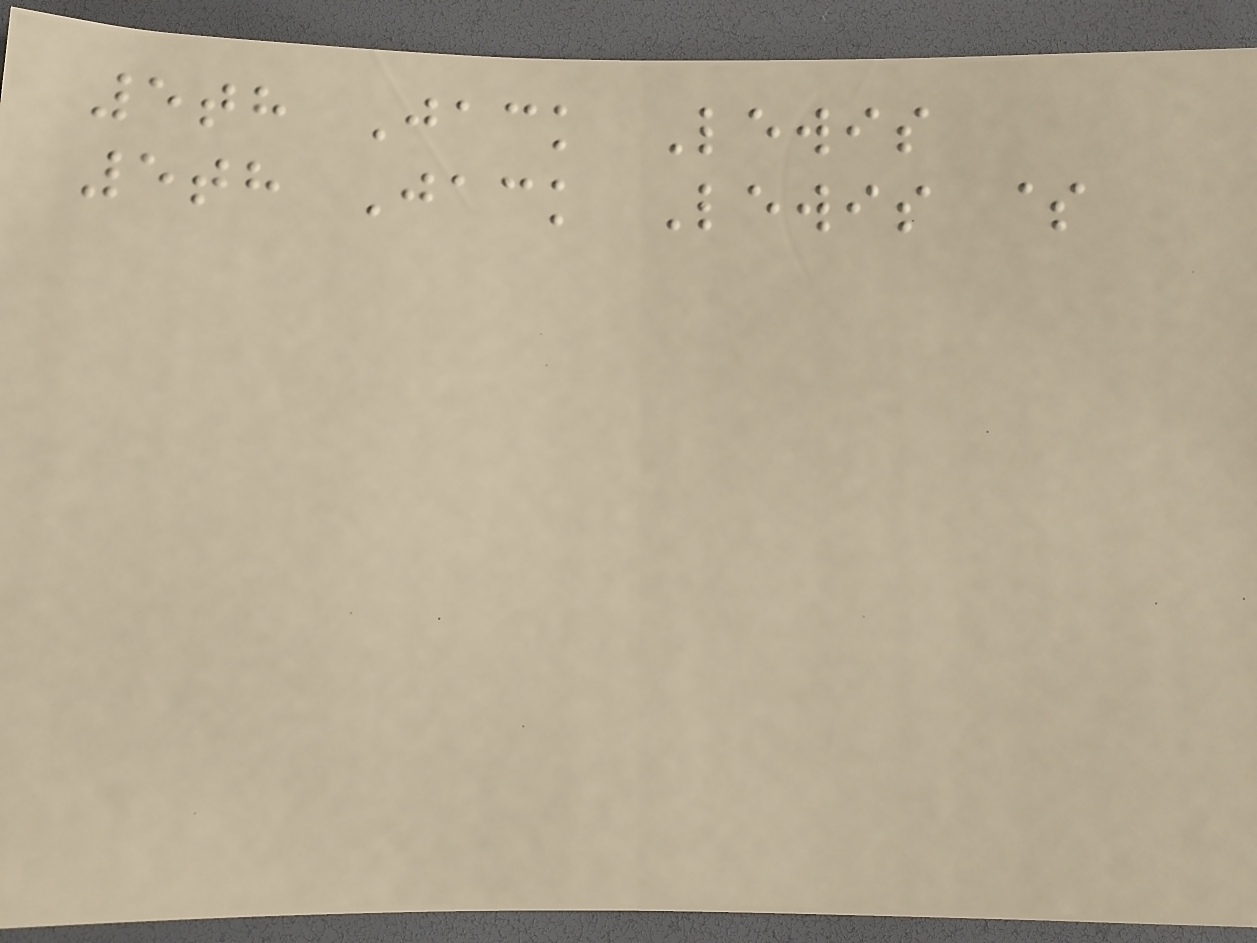5th Jack Lewis
5th Jack Lewis $
